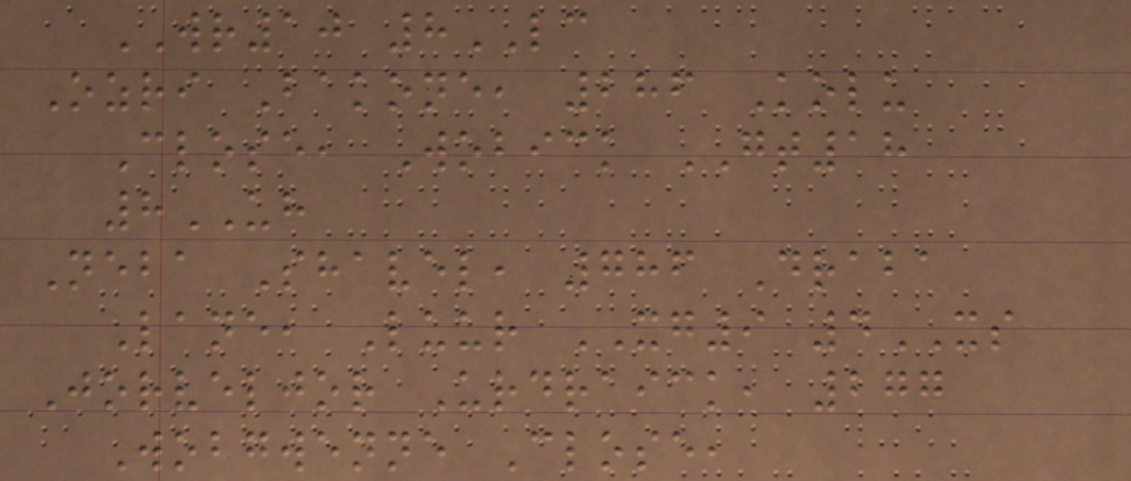WR10 8LC
Ozri Bakone, 286 Kolu
Close, Wobick GT18
8UH
Neba Shavel, 786 Draba
Lane, Luur XG9 4XS
Jorveljor Urdraick, 277
Wobgwenne Close,
